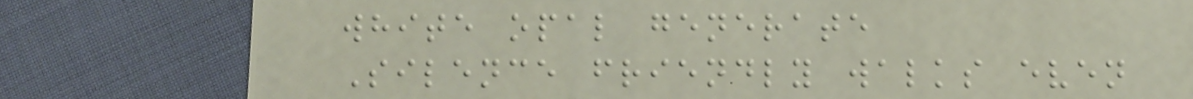white opal generate
Silence friendly walks even
